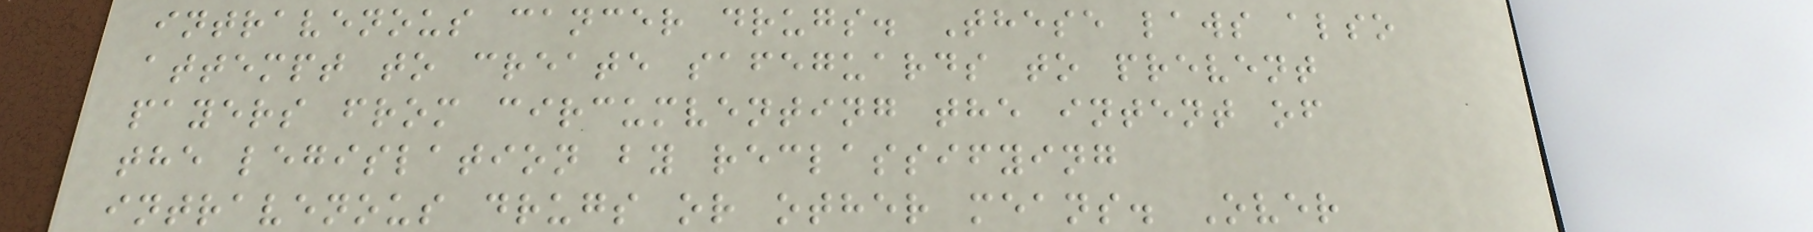intravenous cancer drugs. These laws also
attempt to create safeguards to prevent
payers from circumventing the intent of
the legislation by reclassifying
intravenous drugs or other means. Over
